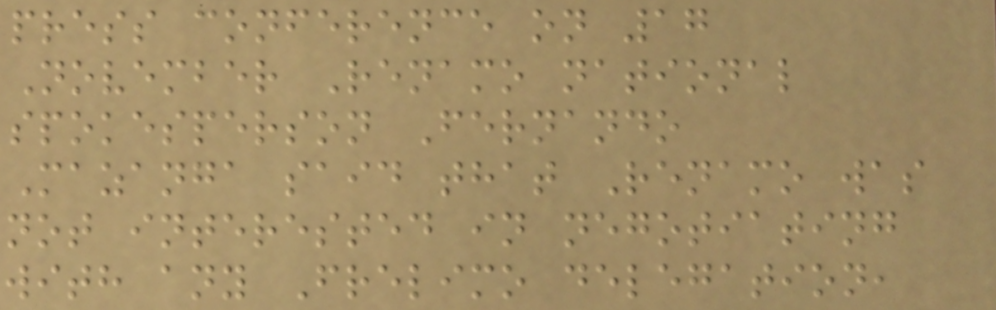press conference on 17
November Renamo national
spokesperson Fernando
Mazanga said that Renamo was
not interested in negotiating
with any Frelimo delegation,
